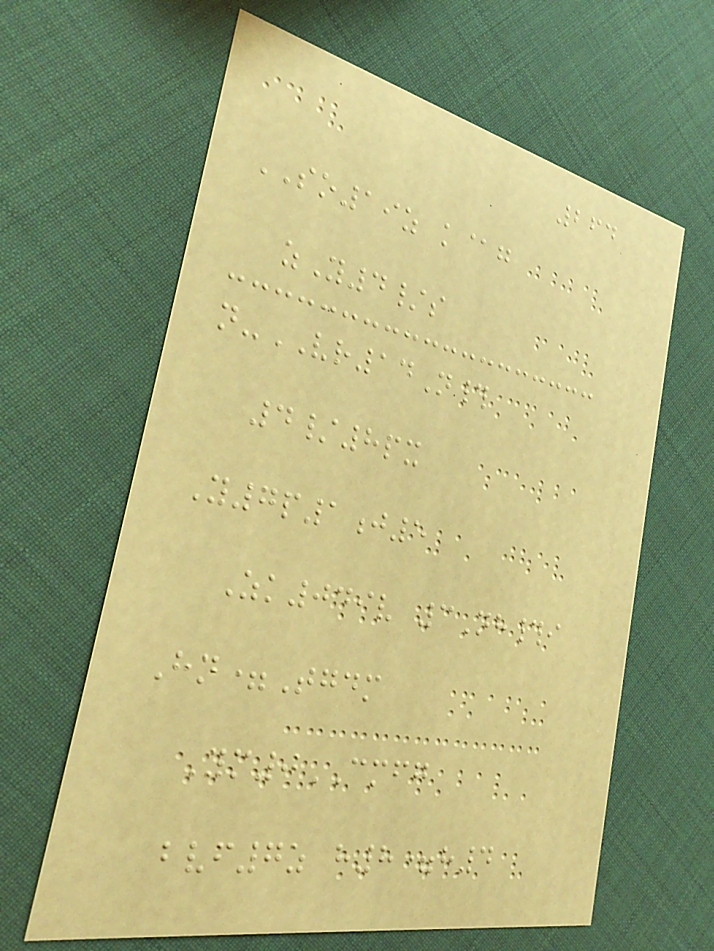264
SO19z k@g
zY4/s
n-VR14N#
4/8px
Y7p1j5
Zk049v 3Nh#i
Hn=Tgdm
Ym0CMFG
bvf7z h8=h4
